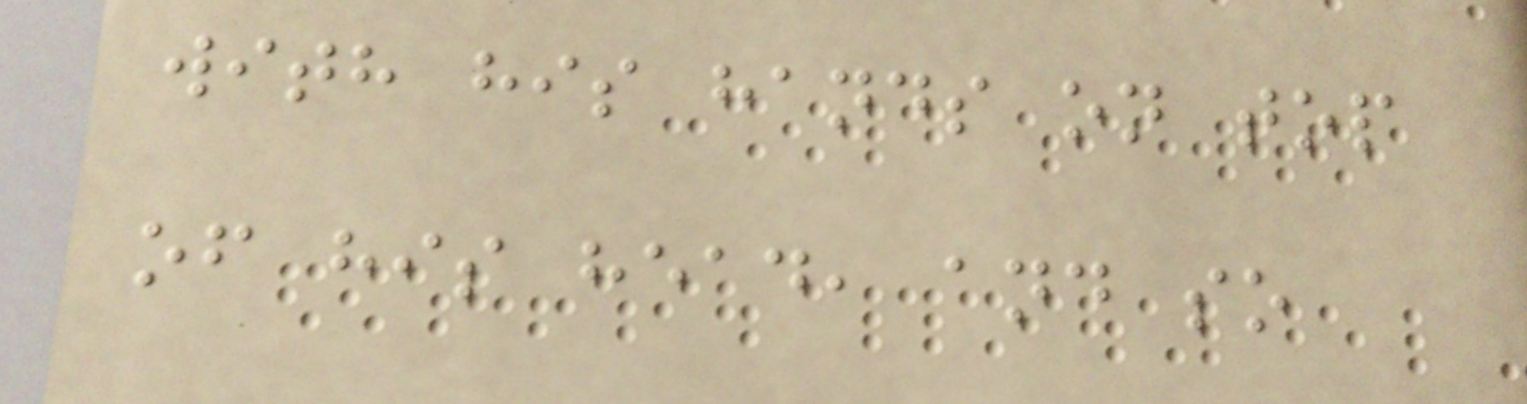with his hands on top
of his head, and so
